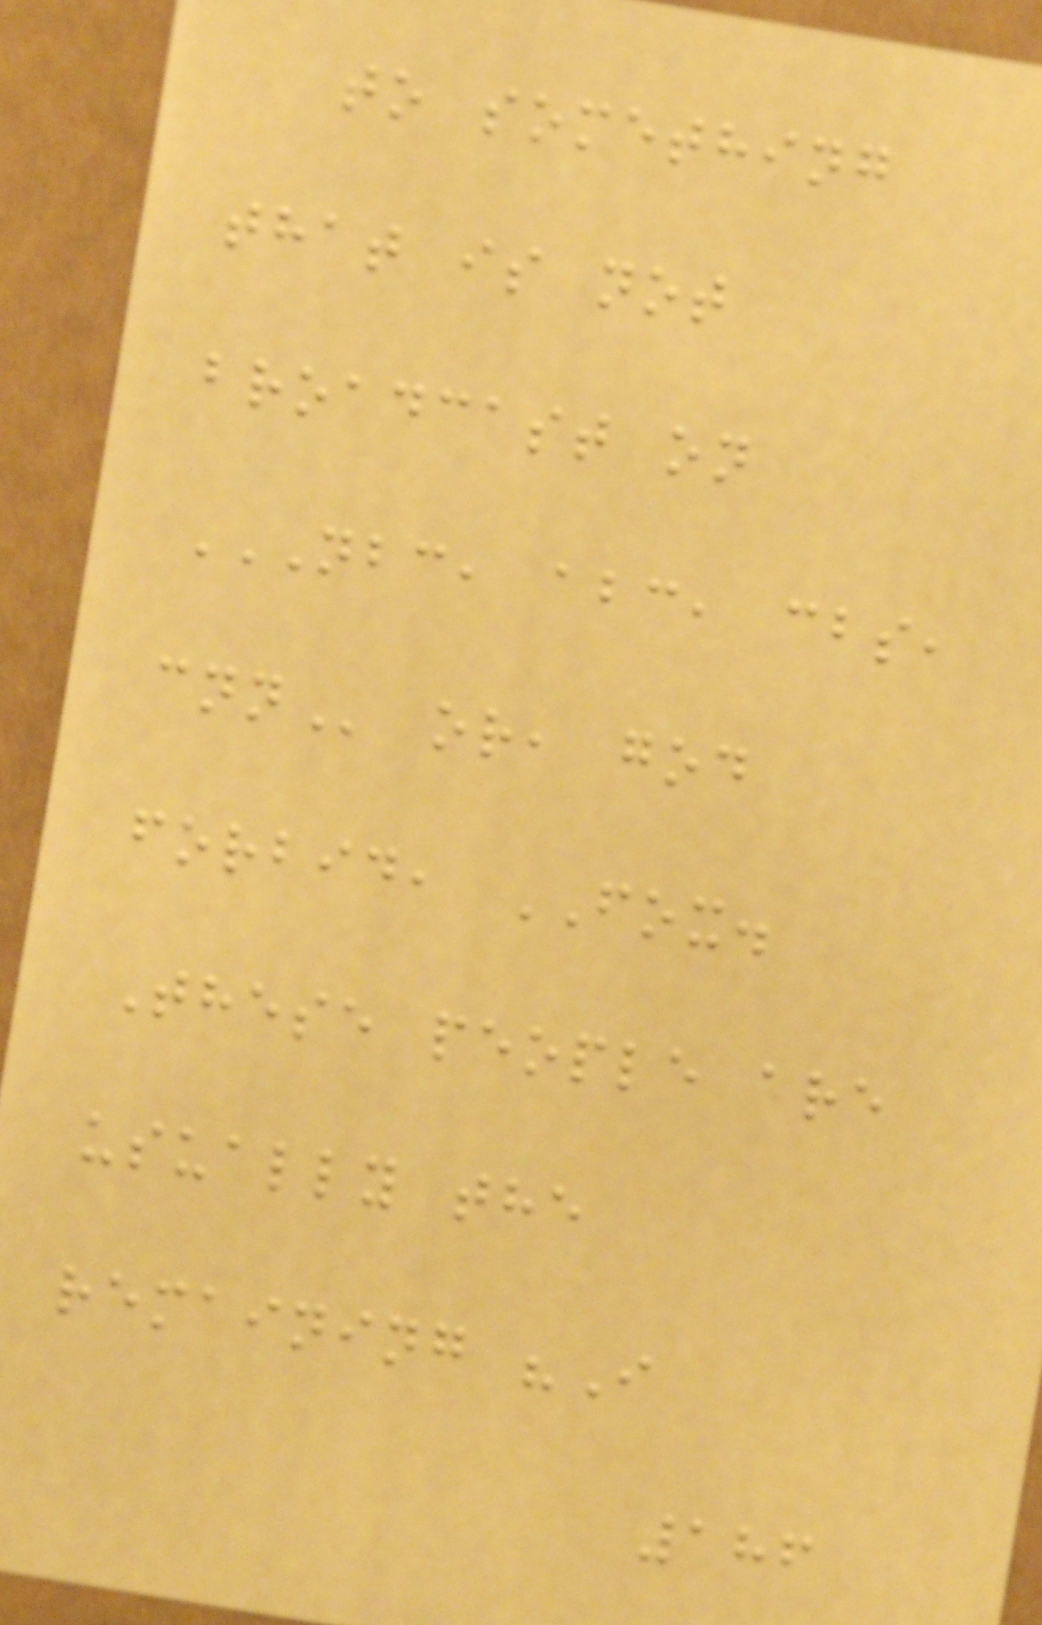to something
that is not
broadcast on
NBC, ABC, CBS,
CNN or, god
forbid, FOX.
These people are
usually the
remaining "I
186
